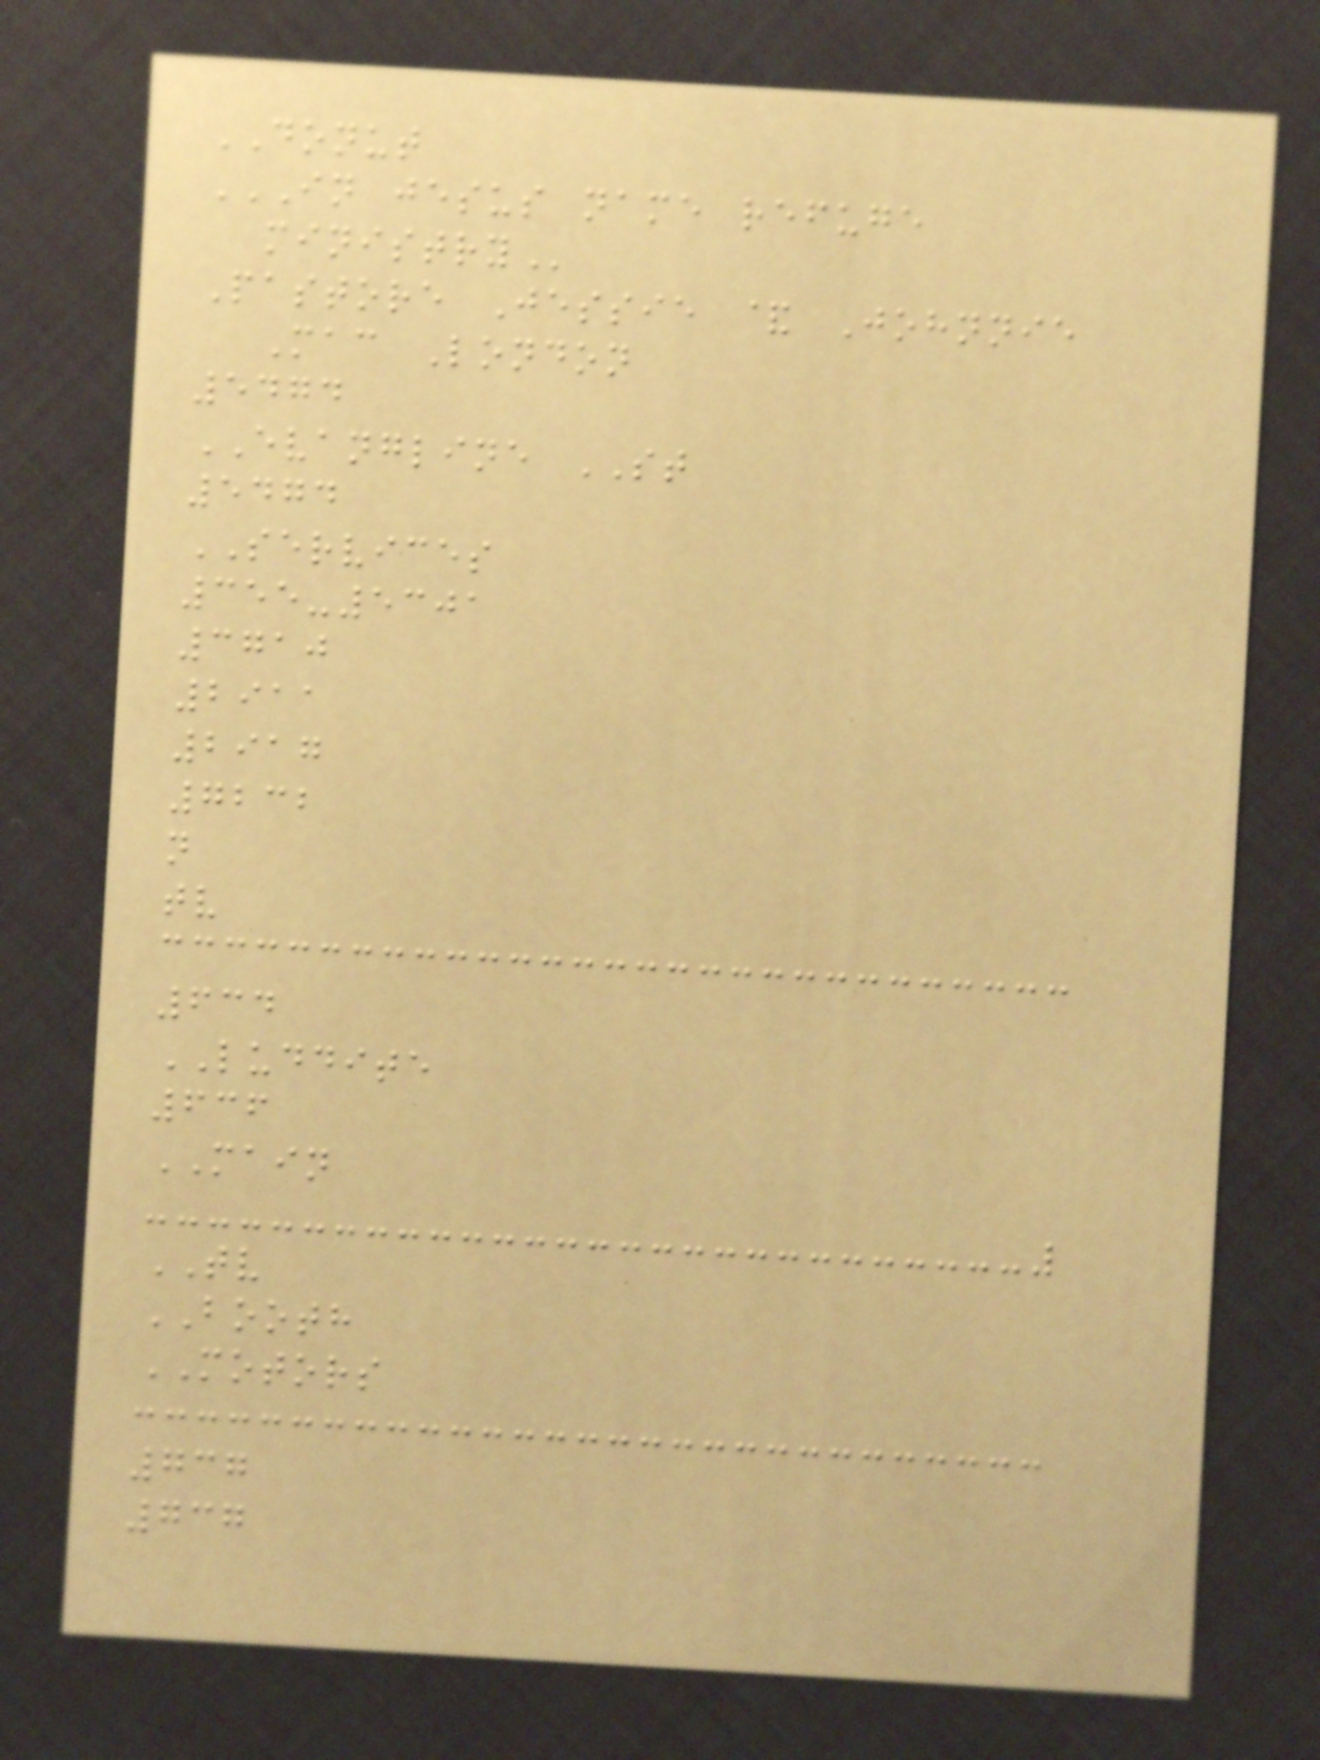DONUT
IN JESUS NAME REFUGE
MINISTRY
Pastore Jessie & Johnnie
Mac London
5474
EVANGLINE ST
5474
SERVICES
355-5301
3710
2911
2917
7232
n
tv
634
LUDDITE
636
MAIN
TV
BOOTH
MOTORS
737
737
